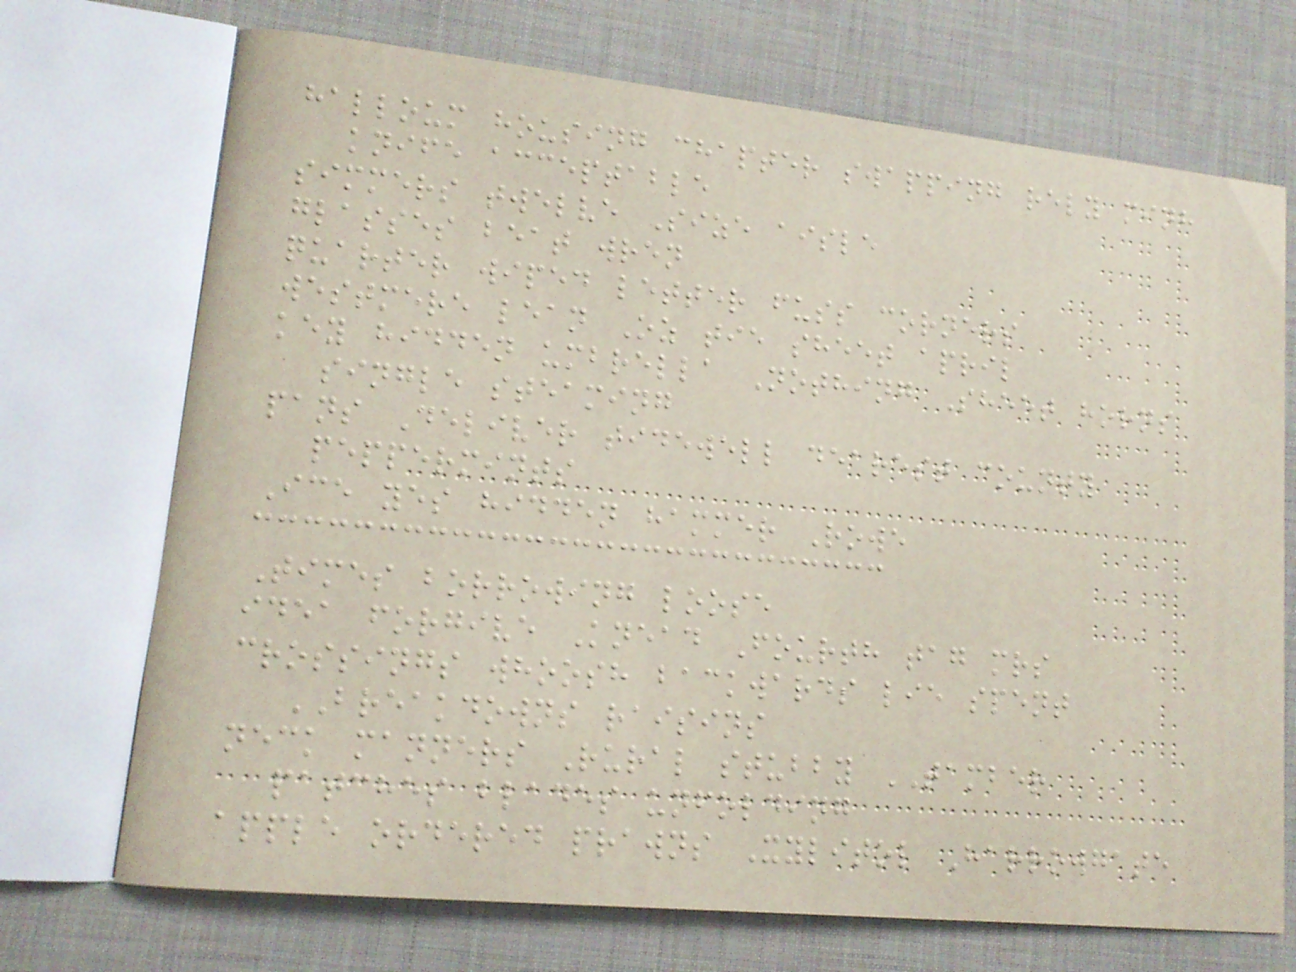halloum housing chapter swapping rely minh
knife acceptable
simmers twelve Size aisle
glasses beat wren
quarter wiped letter fuss corners
westmere lean Oz tie sheet april
key hidden umbrella Nothing Sheet horns
single steaming
pans Deliver tidewell dearest county
peppermints
Ice yes hidden hammer Rowe
Times borrowing loose
idea forgive Knead Fourth tag mrs
crossings whoosh backwards lie spent
BREAKDOWNS raisins
neck manners Rural stubby TAMBER
patches blades unfolding
apple ordered prawns Xylitol Harrowgate
